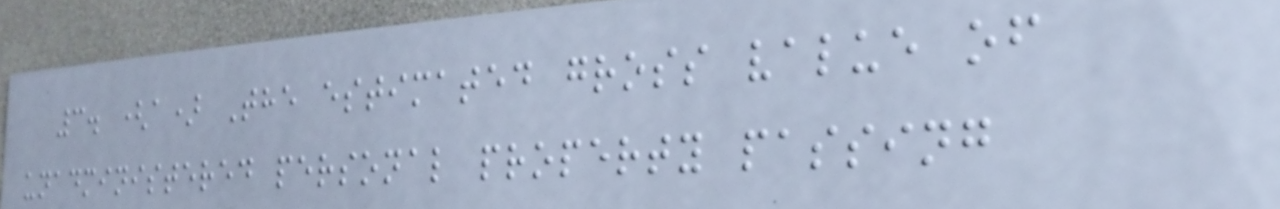3. (a) The estimated gross value of
unadministered personal property passing
